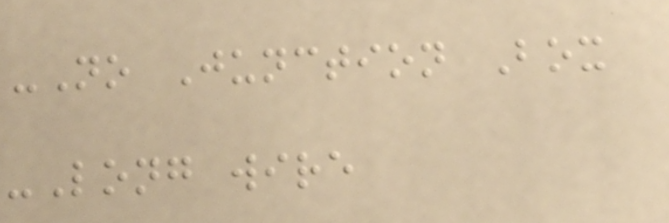-No Junction Box
-Long wire
